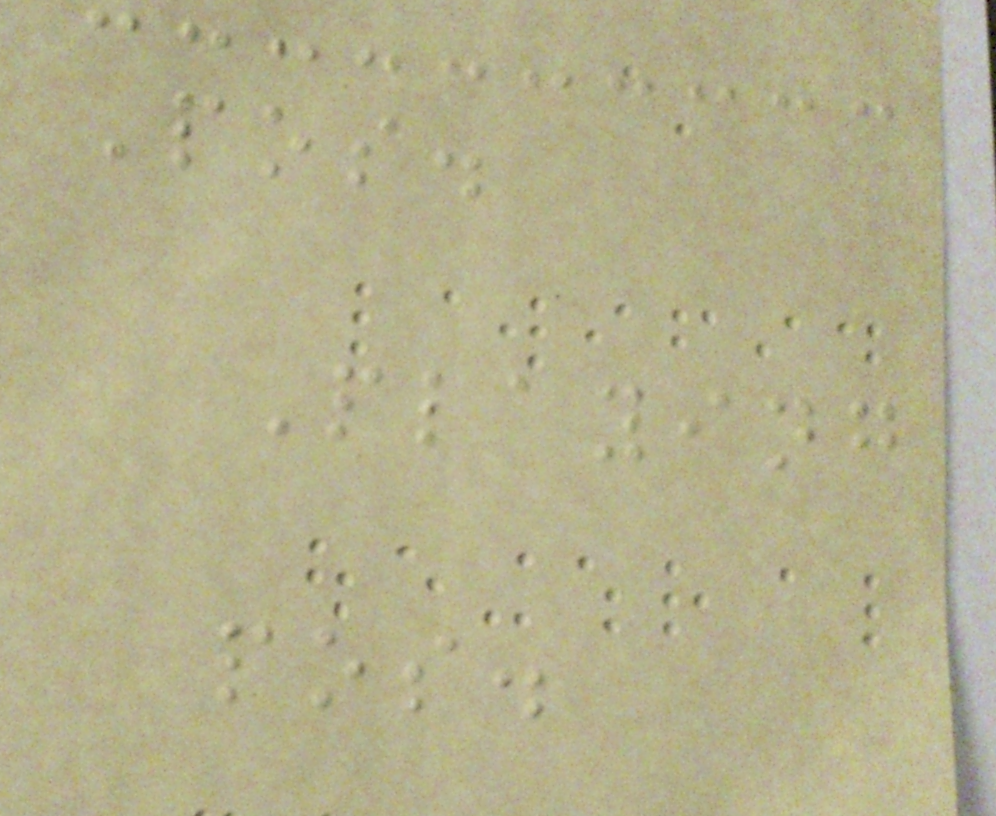Pos.
Playing
pos.
